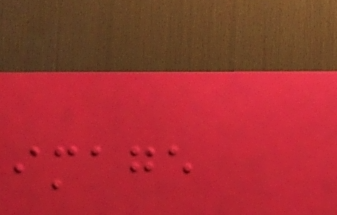image
